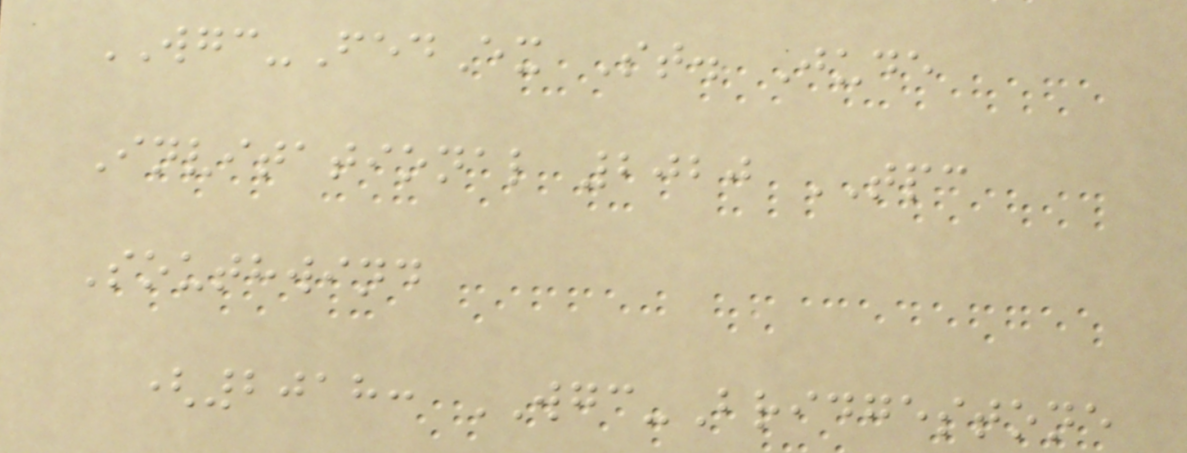WGC-FedEx St. Jude
Invitational 2020 TPC
Southwind
(2018: WGC-Bridgestone
